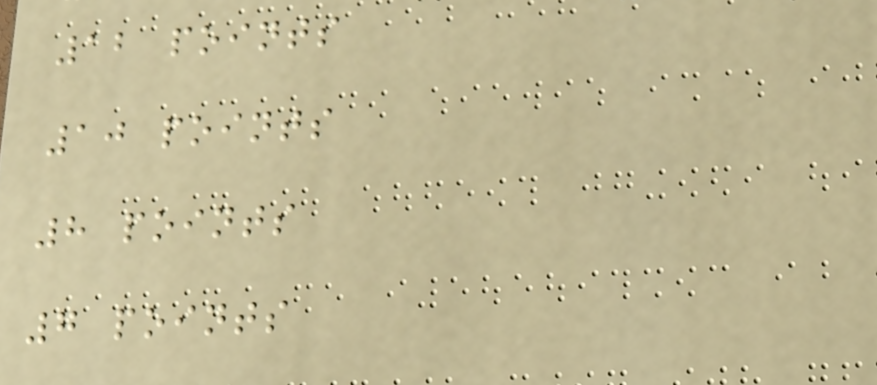12 points
10 points
8 points
7 points
